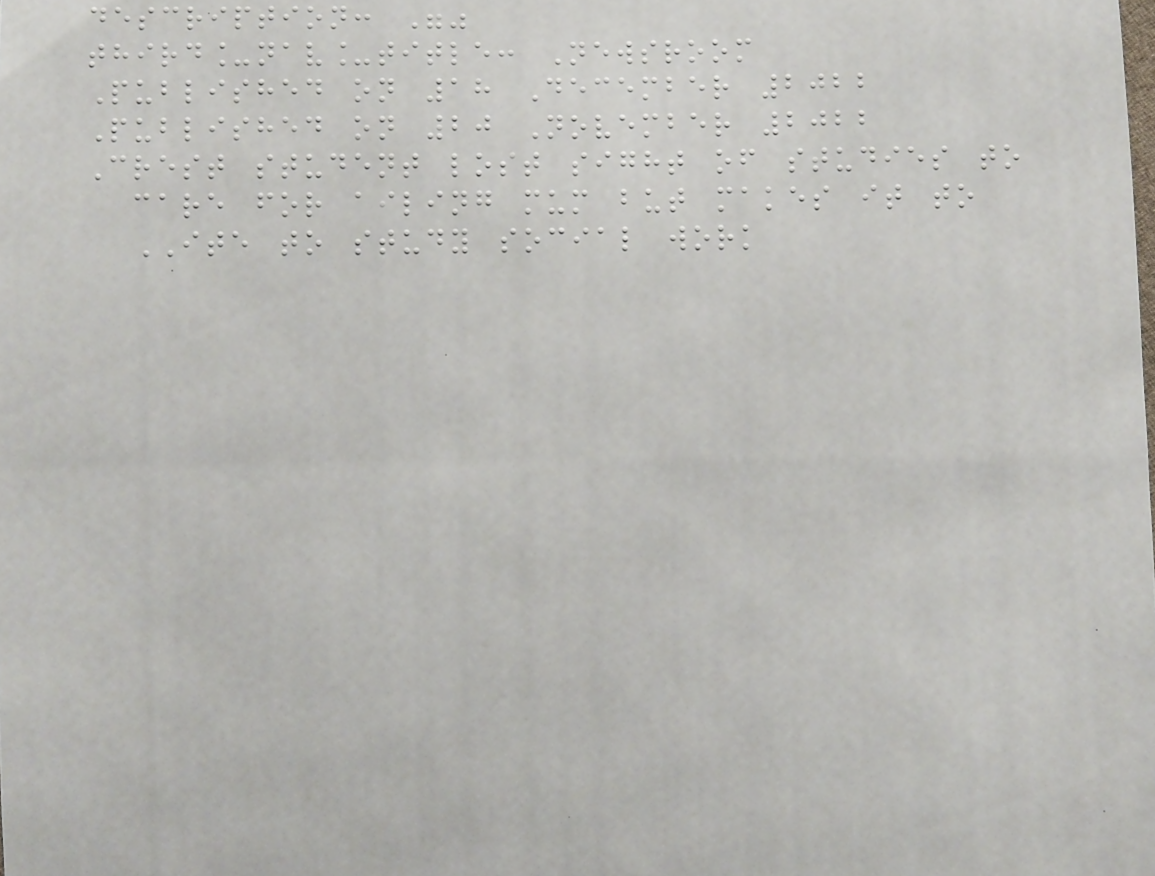description: ""
third_nav_title: Newsroom
Published on 18 December 2022
Published on 20 November 2022
Crest student lost sight of studies to
care for ailing mum but makes it to
ITE to study social work
